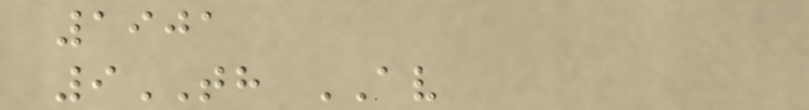1901
9TH AV
